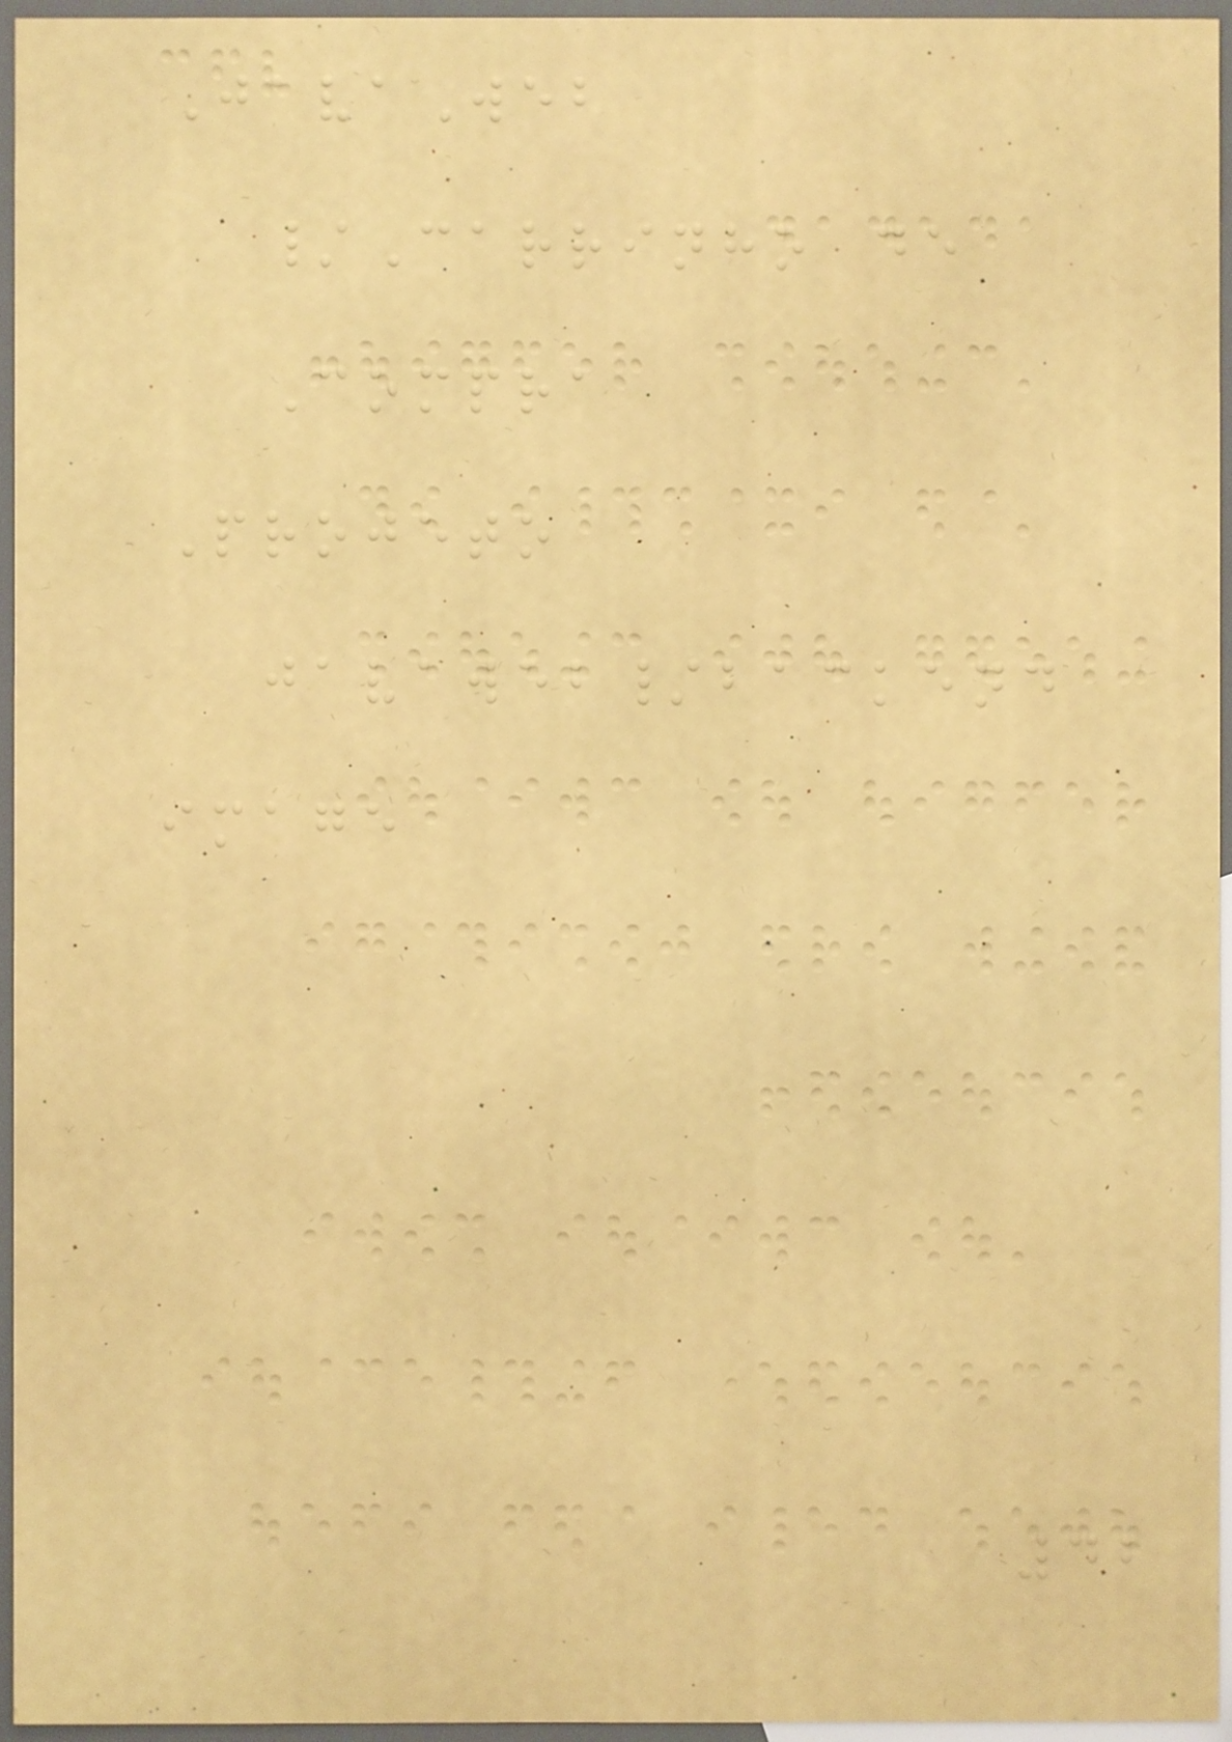JavaWeb
/Carrinho de
Compra
Projeto
javaweb/backend
image
42
